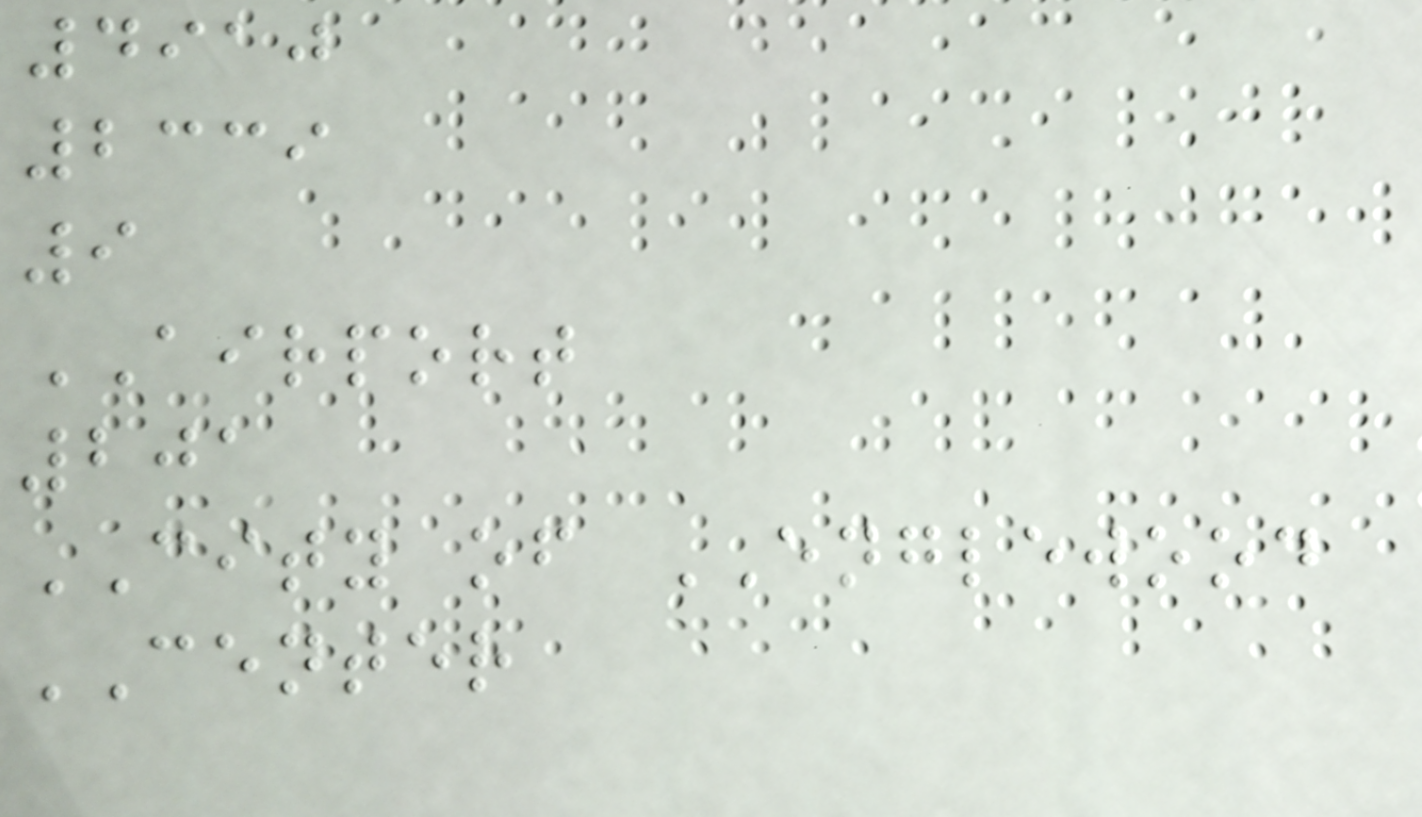4910
2339
9
AIRPORT
201
CITY of ENGLEWOOD
CENTER
